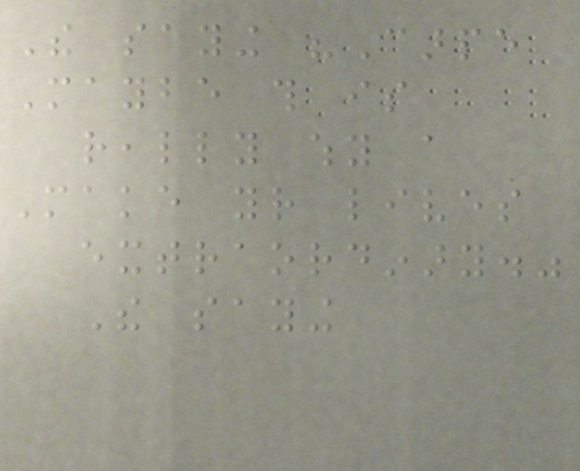The saying "Carpe
Maybe this is
really why a
Make your lives
extraordinary."
The saying
